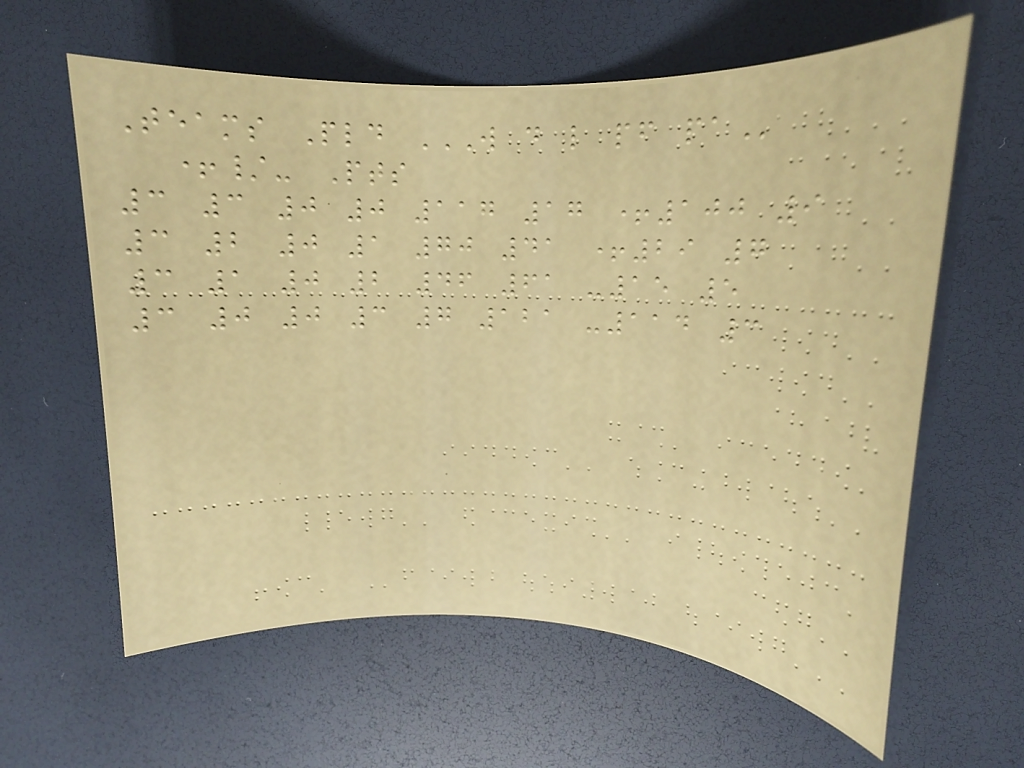Teams Pld W D L PF PA
+/- Pts
3 3 0 0 117 17 +100 9
3 2 0 1 70 41 +29 7
3 1 0 2 46 61 -15 5
3 0 0 3 7 121 -114 3
